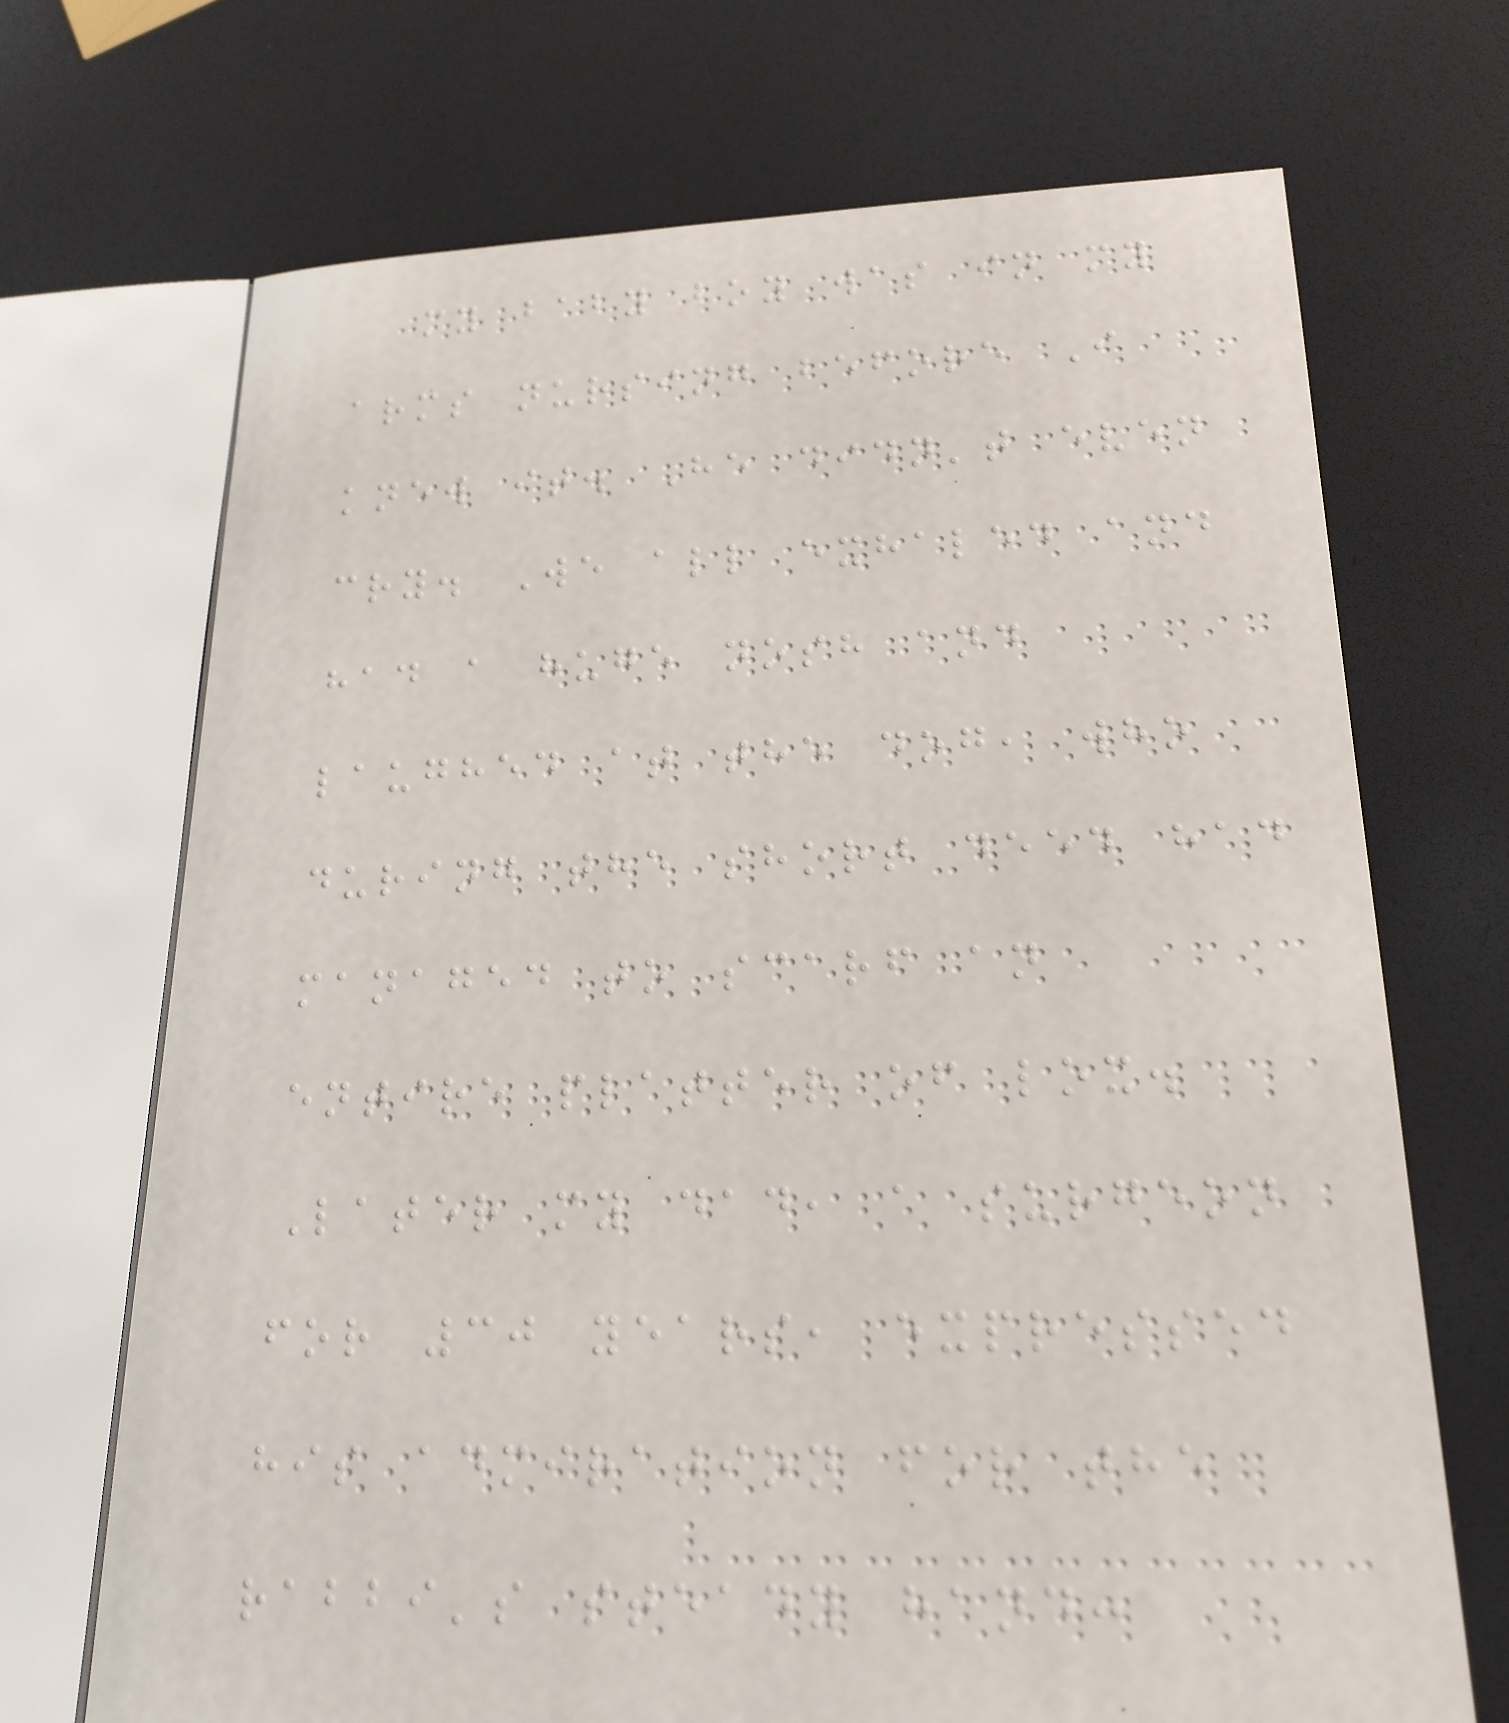my baby boy was in my
arms nursing before I
knew it. He didn't even
cry. We all exhaled and
had a huge nosh and
laughed at the dog, who
during the short deed had
managed to scarf an
entire platter of lox.
Later my dad, a surgeon
for 30 years, expressed
his admiration for the
rabbi's steady hand:
